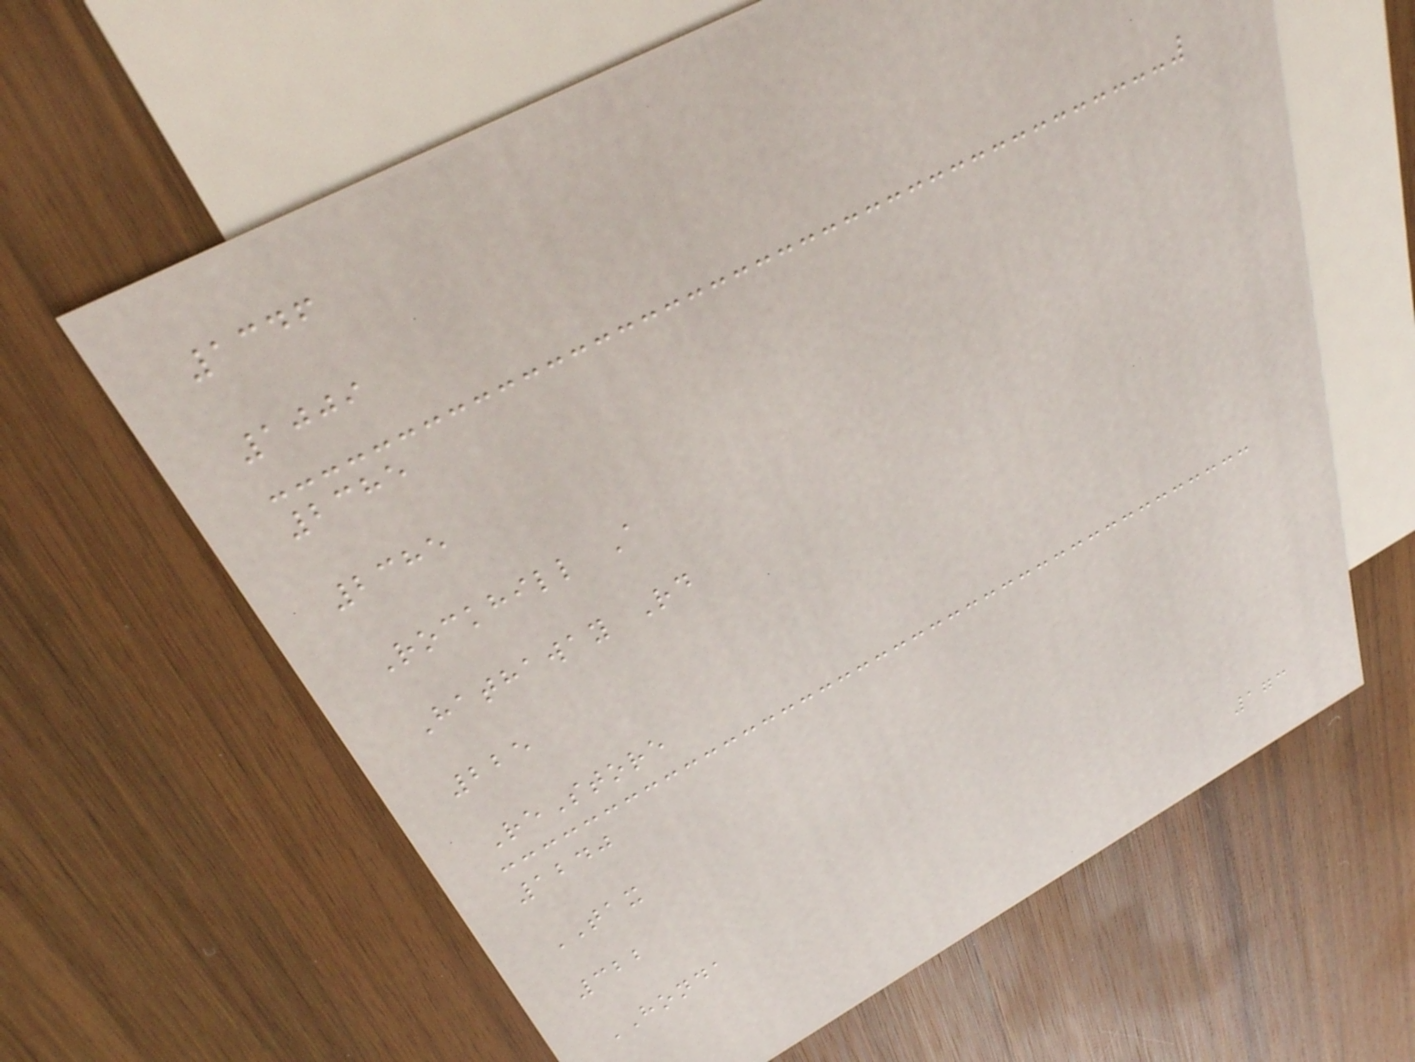1346
1009
2385
2385
Rockhill A
Hathaway Rd
225
ReStore
1240
TAX
322
HONDA
173
